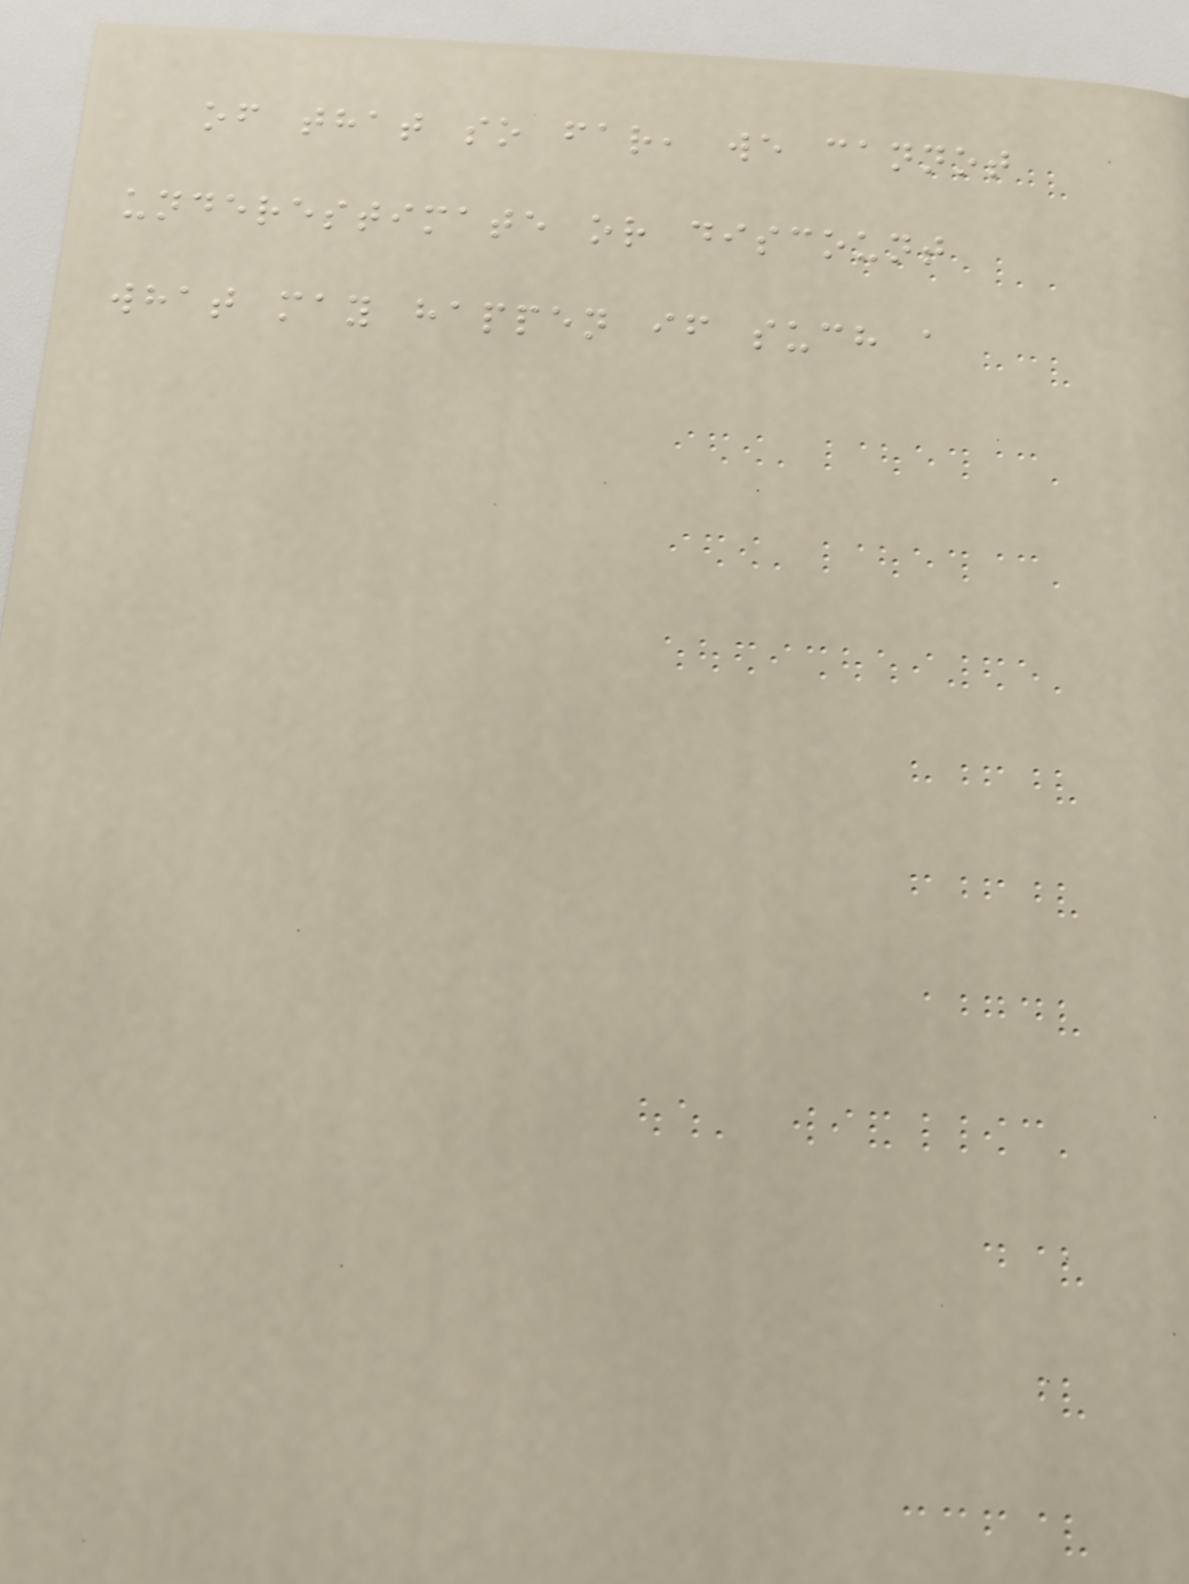of that so far, we cannot
underestimate or discount
what may happen if such a
